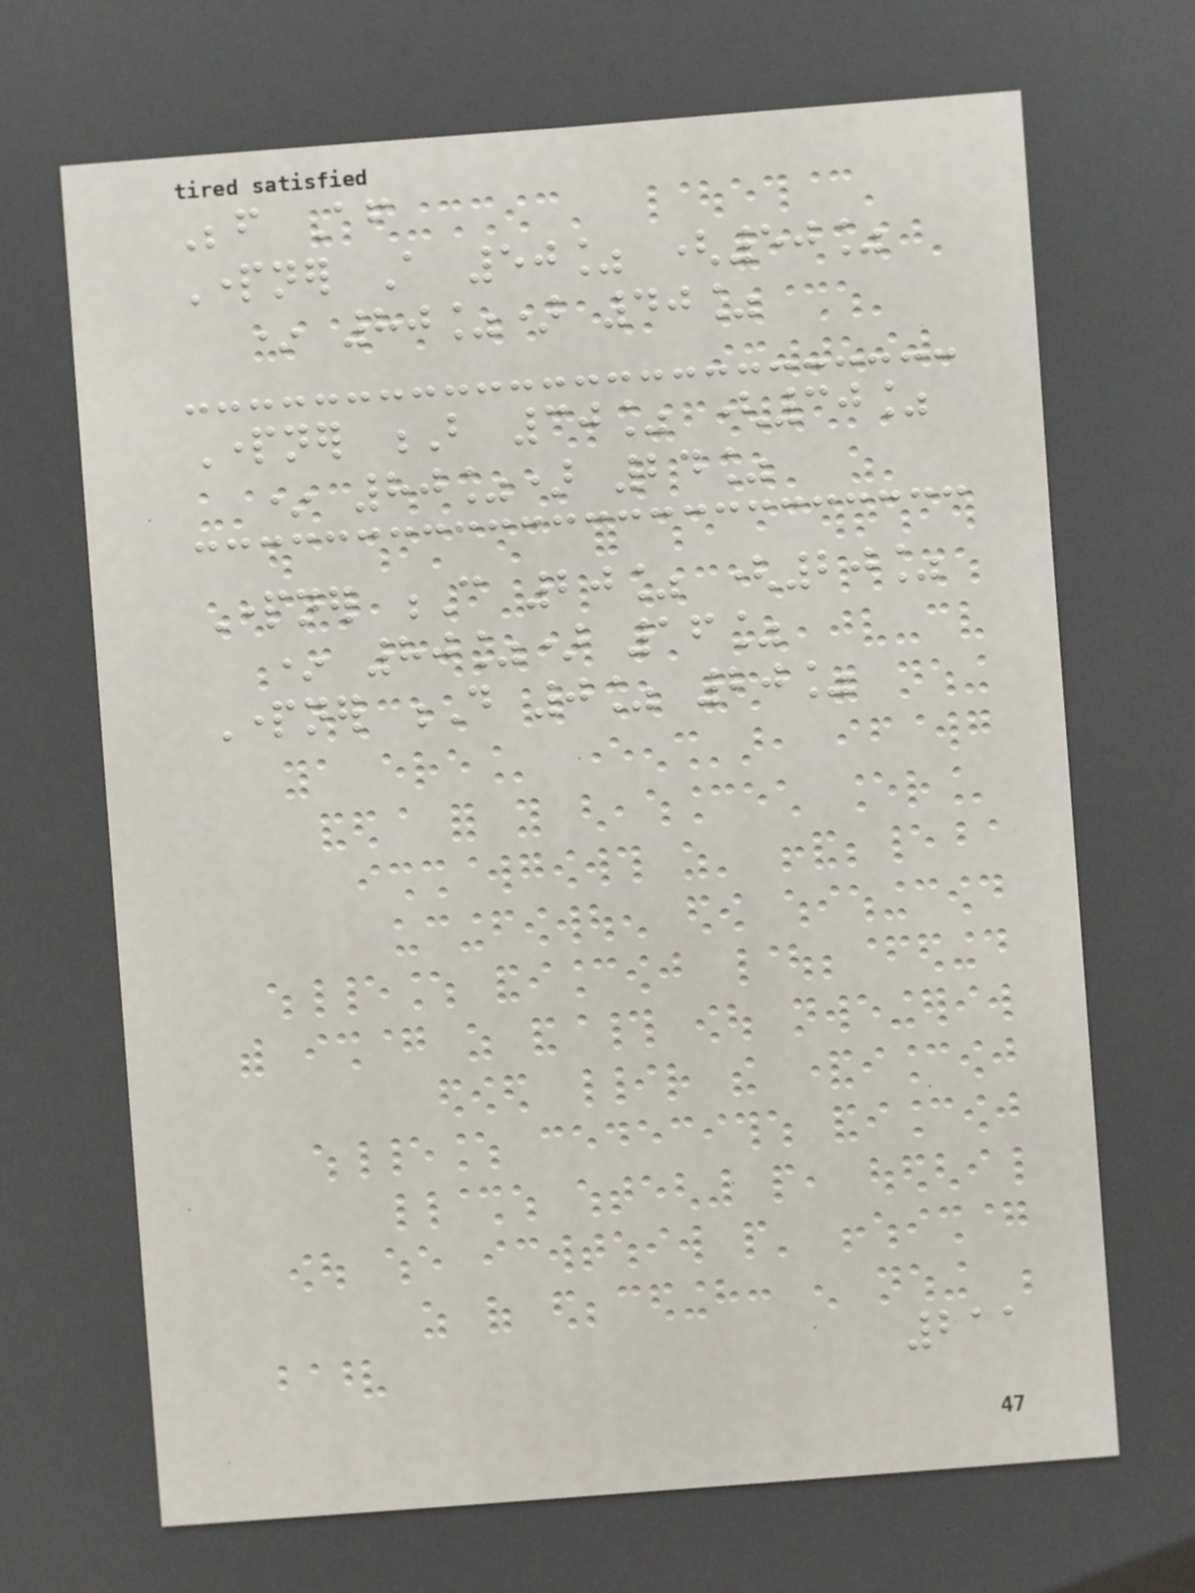Before After
Partner A 50% (50%
* 80%) 40%
Partner B 30% (30%
* 80%) 24%
Partner C 20% (20%
* 80%) 16%
Partner D 0% 20%
211
